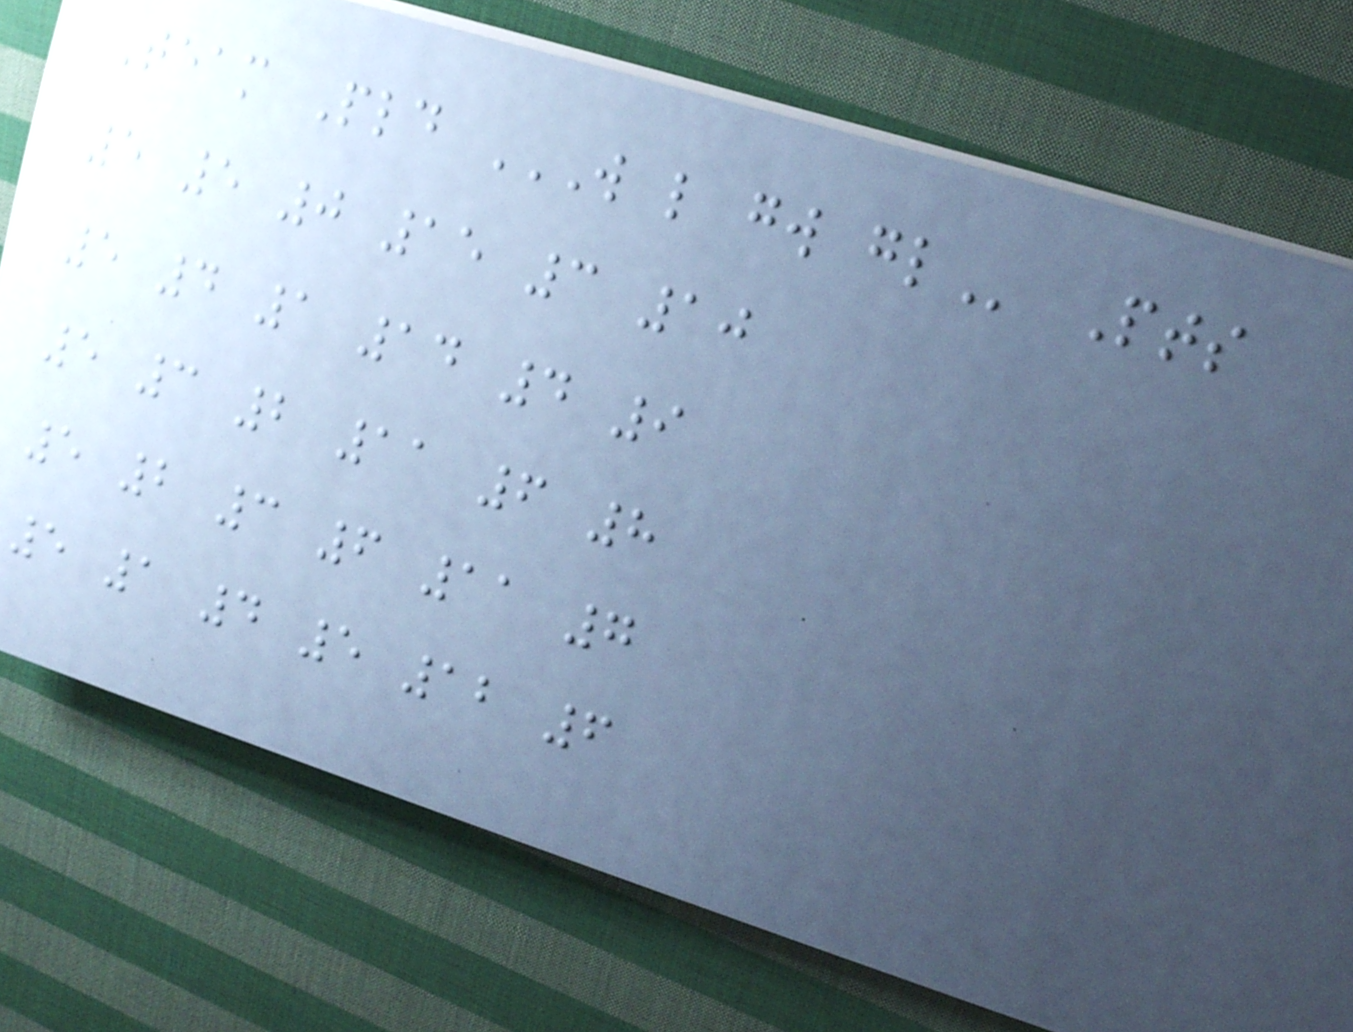Team Pld W L GW GL Pts
5 5 0 15 3 10
5 4 1 14 4 9
5 3 2 11 6 8
5 2 3 6 11 7
5 1 4 5 12 6
